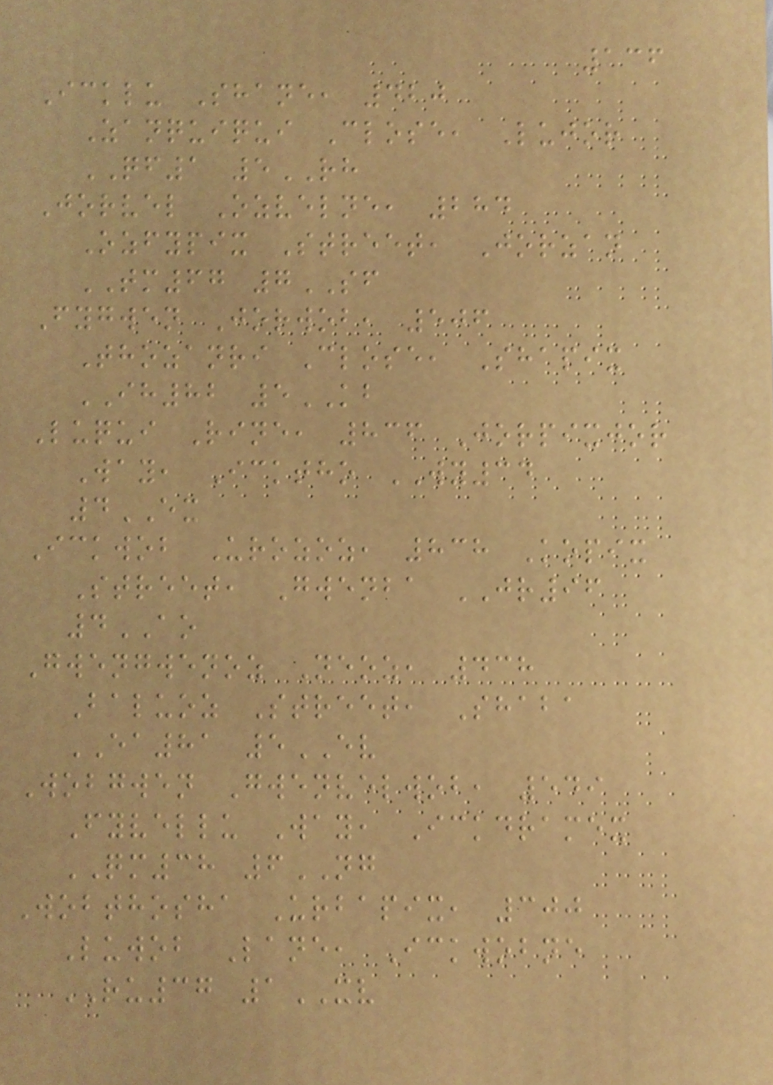136
Icklu Shane, 420
Zanquiqui Close, Lujor
QF1 5RH
Jorvel Ozvelne, 284
Ozfypix Street, Jorzan
TM67 7SF
Fygwen Jorwob, 506
Thozanri Close, Shapix
IH82 5KB
Luqui Rine, 836 Jorpixjor
Way, Icktho WY34
4EX
Ickwob Urozoz, 838 Kopix
Street, Gwenba JR96
4AO
Gwengwenoz Neoz, 438
Baluoz Street, Shaba
EA81 5EV
Wobgwen Gwenvelwob, 549
Fyvellu Way, Ickdramex
QM38 6NG
Wobthosha Urbapix, 300
Luwob Lane, Ickwobne
RU37 1XV
